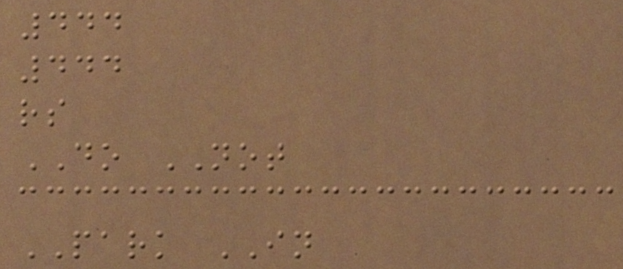444
444
rs
DO NOT
PARK IN
